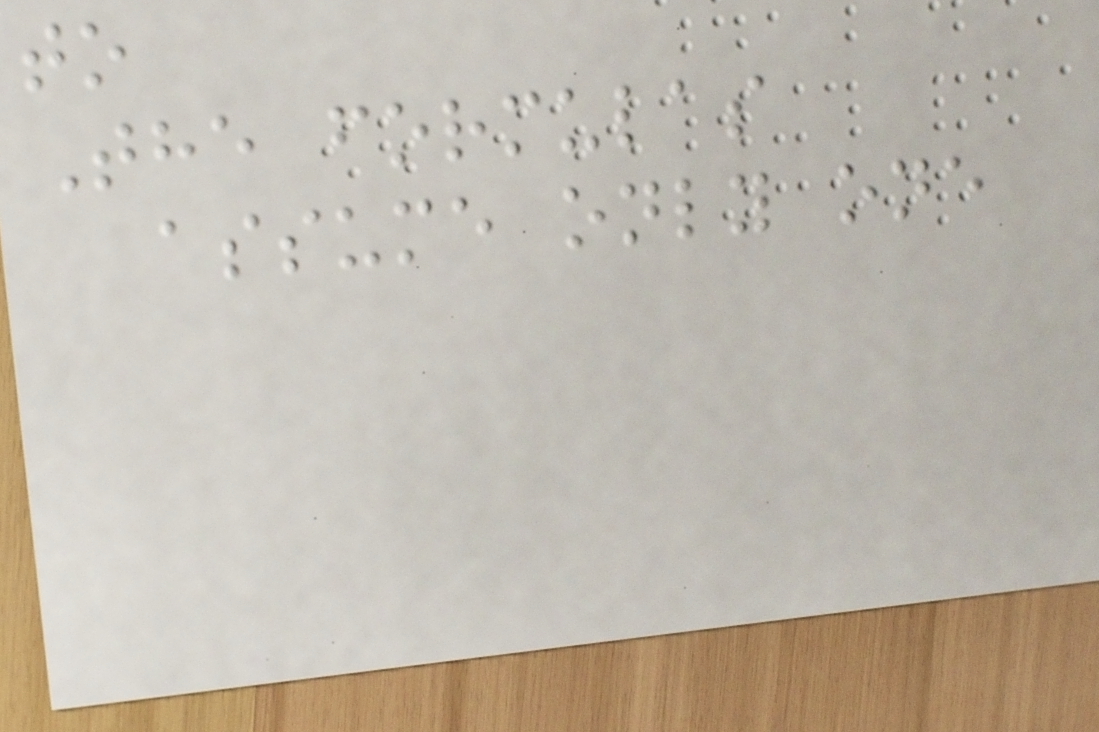to
The formulas
assume only one
